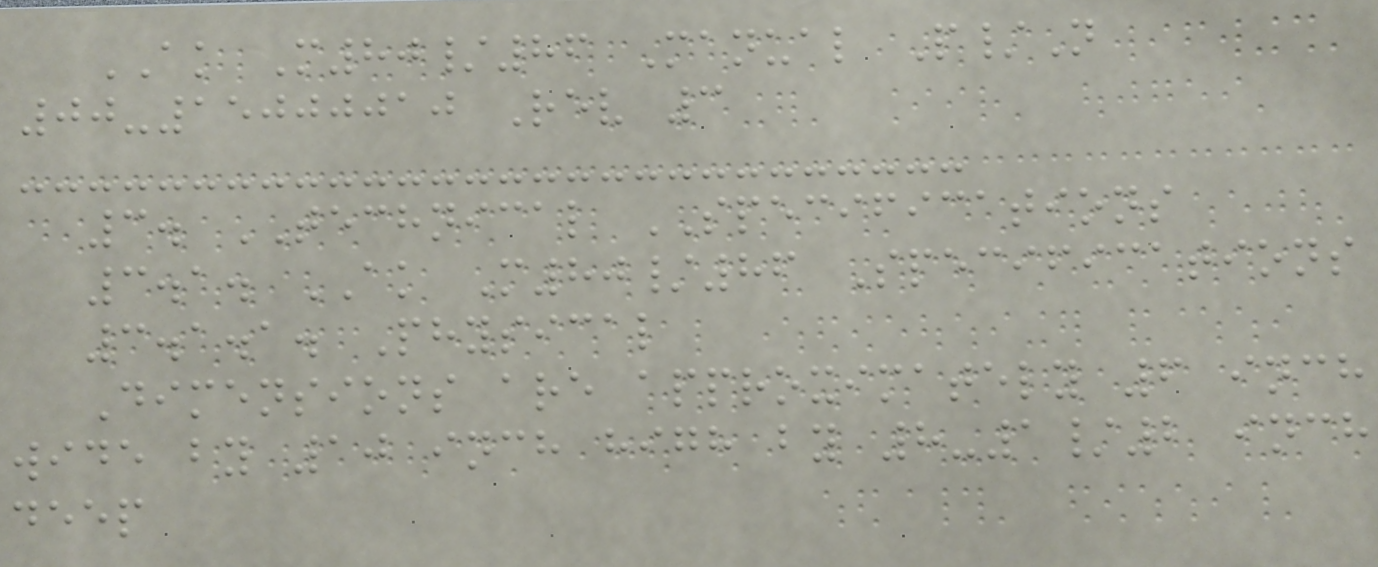AK M80/86 Manual P/N
00-15000010 Rev 3
3. TECHNICAL SPECIFICATIONS
3.1. AK M80/86 Specifications
3.1.1. Physical
Dimensions are approximately 6 inch
wide by 10 inch high by 8-1/2 inch
deep
